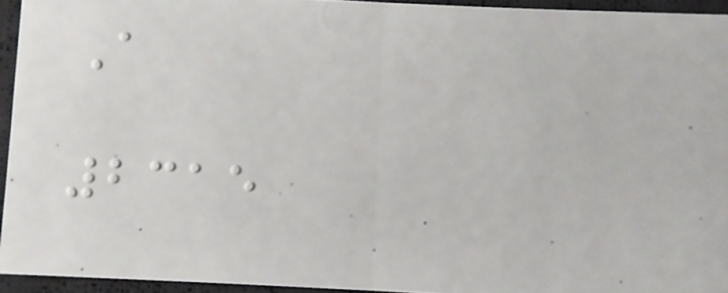A
2315
